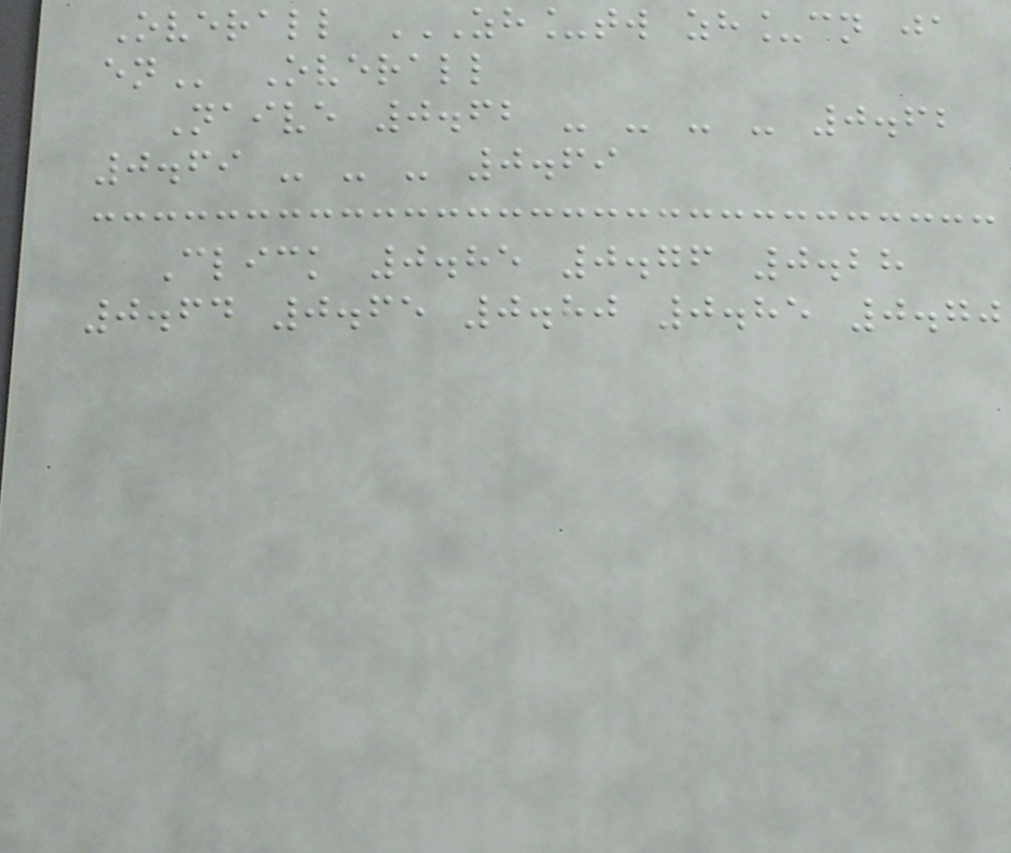Overall ZH_TW ZH_CN JA
EN Overall
Naive 0.62 - - - - 0.62
0.69 - - - 0.69
Click 0.85 0.76 0.28
0.64 0.65 0.80 0.85 0.70
